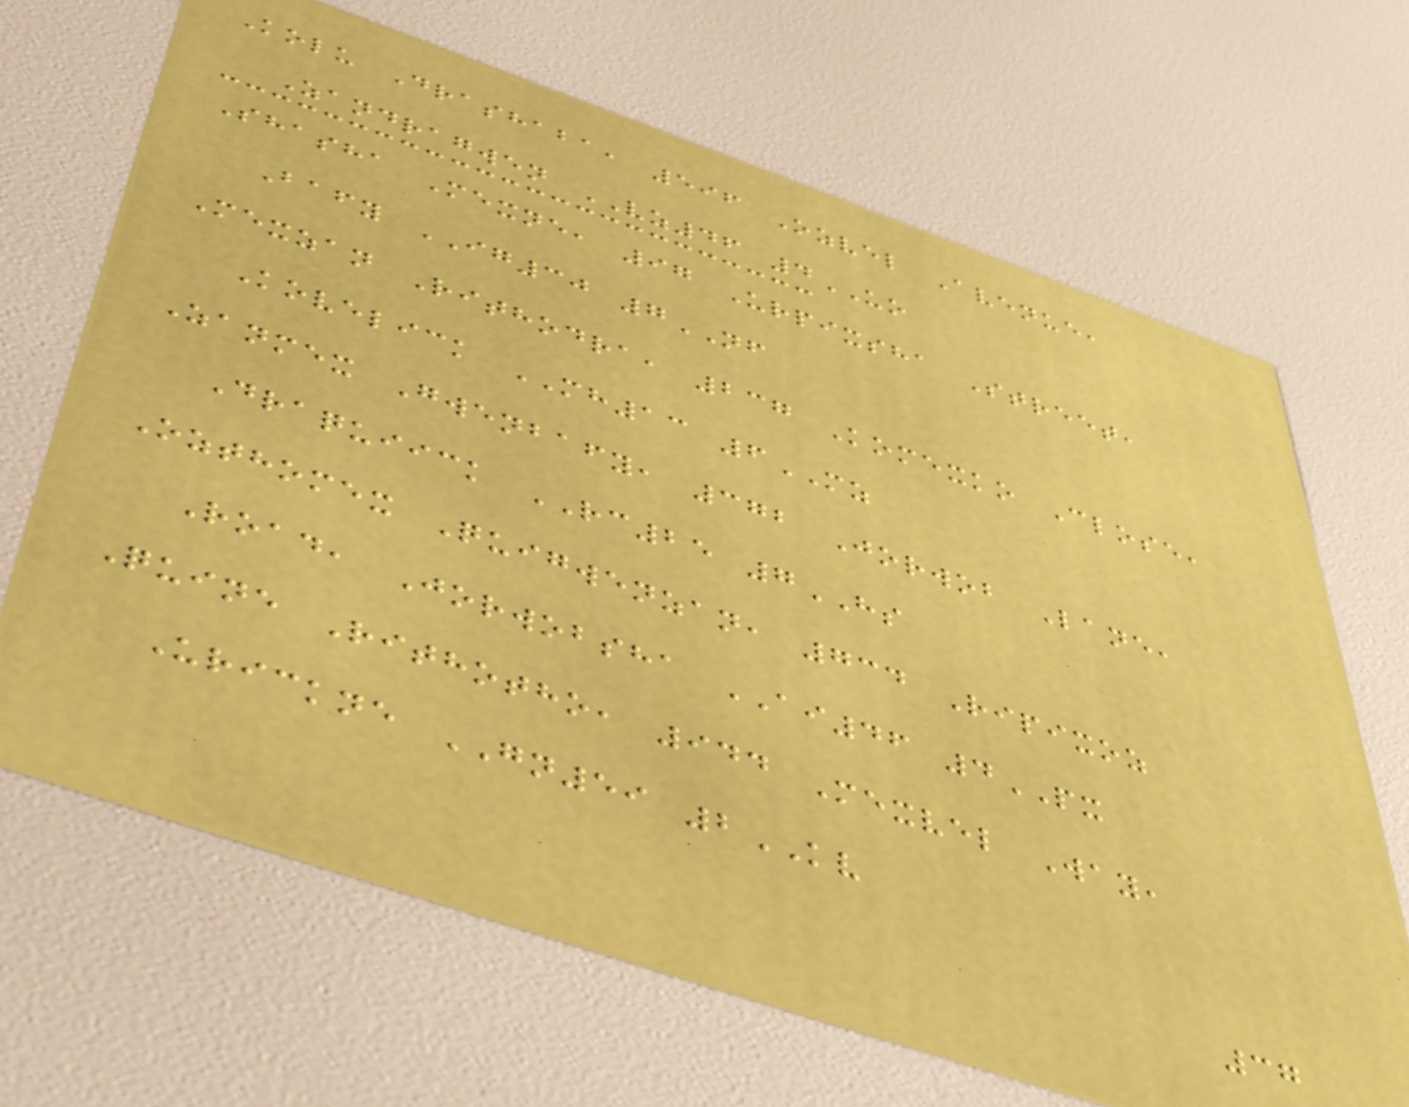Kolu Drashaba, 596 Ozvel Avenue,
Zandragwen VZ46 4UO
Shasha Mexne, 97 Urpixsha Street,
Bafy IG30 7NF
Mexzan Rithodra, 237 Komexko Close,
Kovelick MH13 6MZ
Zanmex Gwenbafy, 372 Jorwob Lane,
Draquiick RC25 7HS
Ozthomex Quigwenzan, 734 Ripixoz
Road, Jorwobsha AI46 4PX
Quine Rithotho, 944 Mexvel Way,
Urickne GN59 2KV
37
